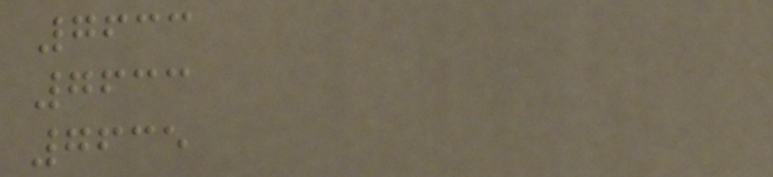7633
7633
7635
